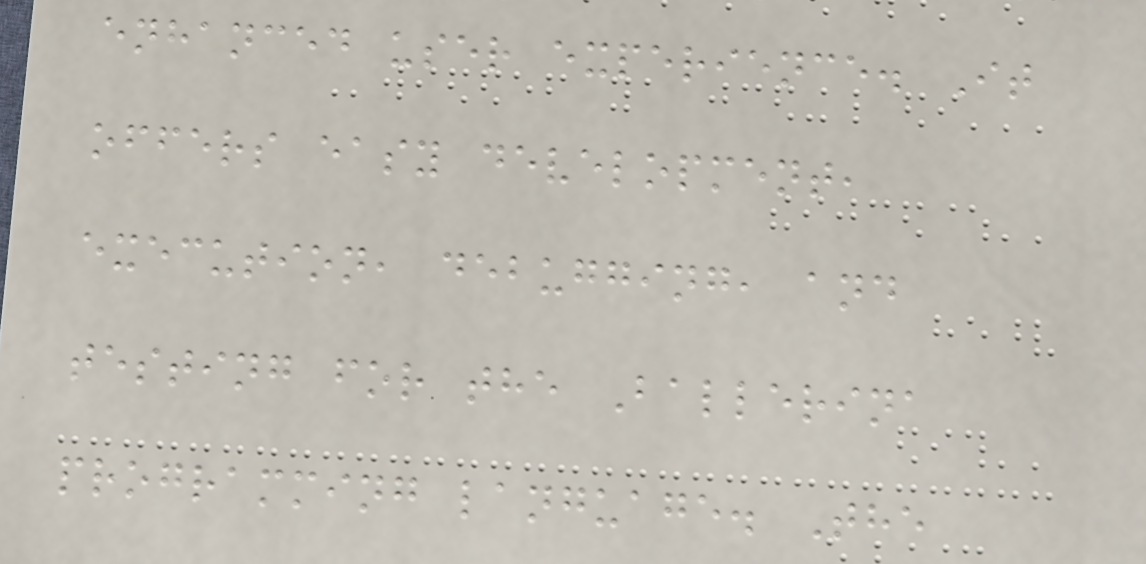enhanced user experience. It
offers easy development,
execution, debugging, and
testing for the Ballerina
programming language. The
